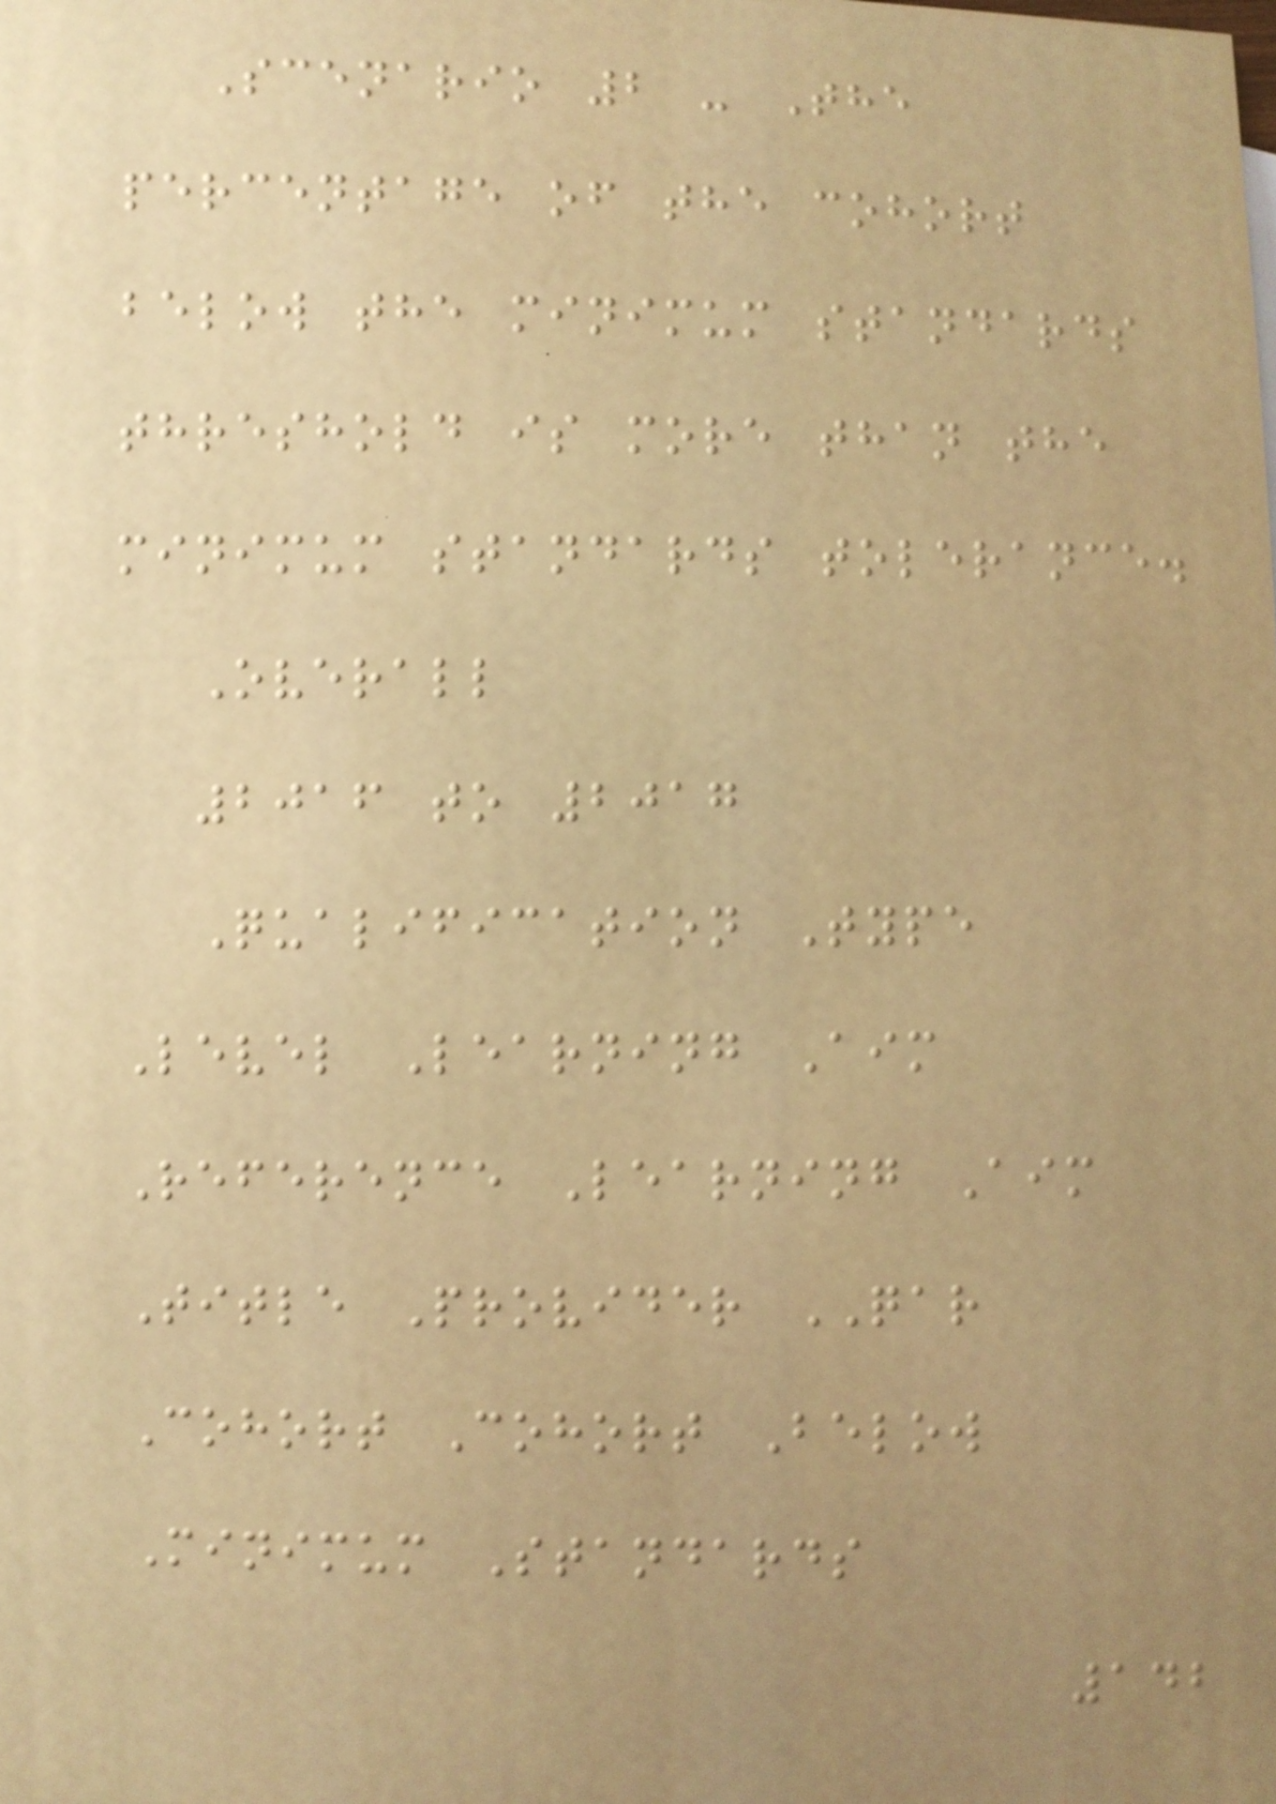Scenario 2 - The
percentage of the cohort
below the minimum standards
threshold is more than the
minimum standards tolerance.
Overall
2016 to 2017
Qualification Type
Level Learning Aim
Reference Learning Aim
Title Provider QAR
Cohort Cohort Below
Minimum Standards
142
